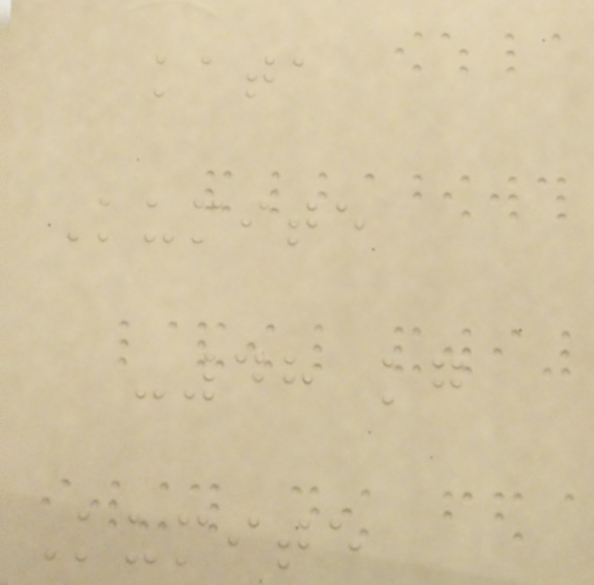kata
Kumite
-48 kg
Kumite
